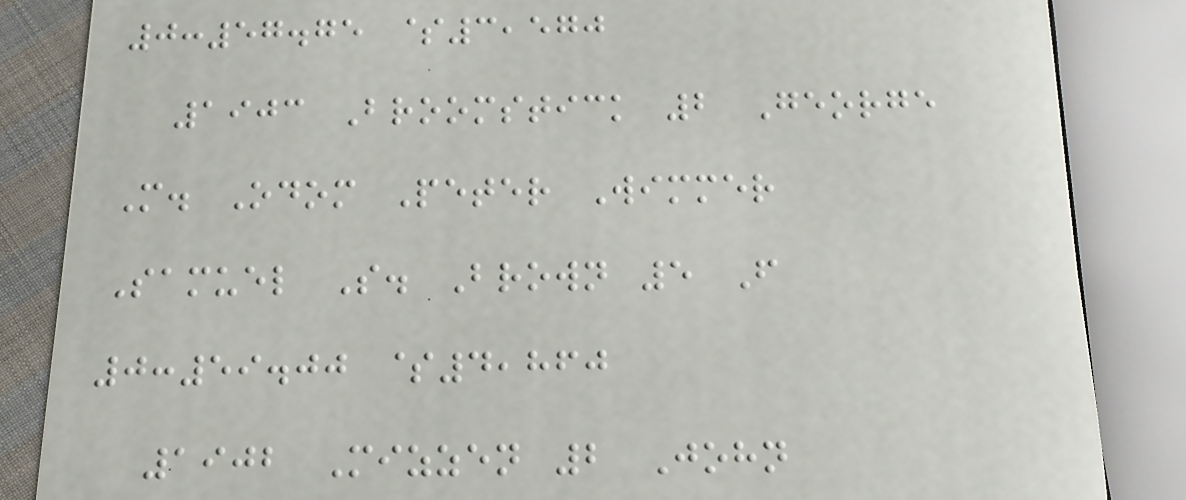0:57.75 $3,570
1903 Broomstick 2 George
M. Odom Peter Wimmer
Samuel S. Brown 5 F
0:59.00 $4,860
1902 Mizzen 2 John
